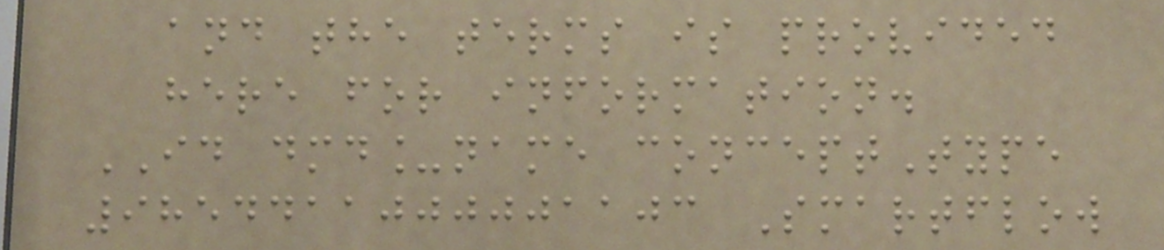and the terms is provided
here for information.
ID dmd_name conceptType
9854411000001103 Smartflow
